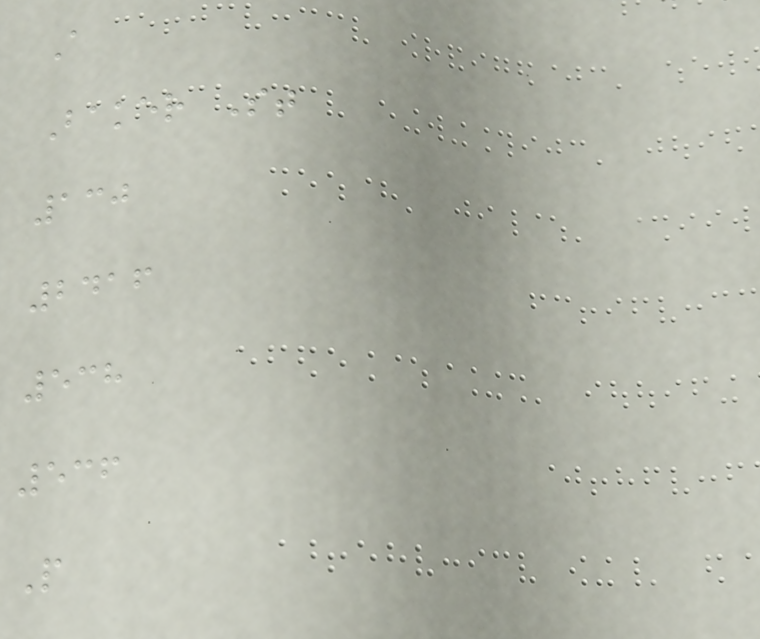A
Baker St
130
2416
538
536
P
